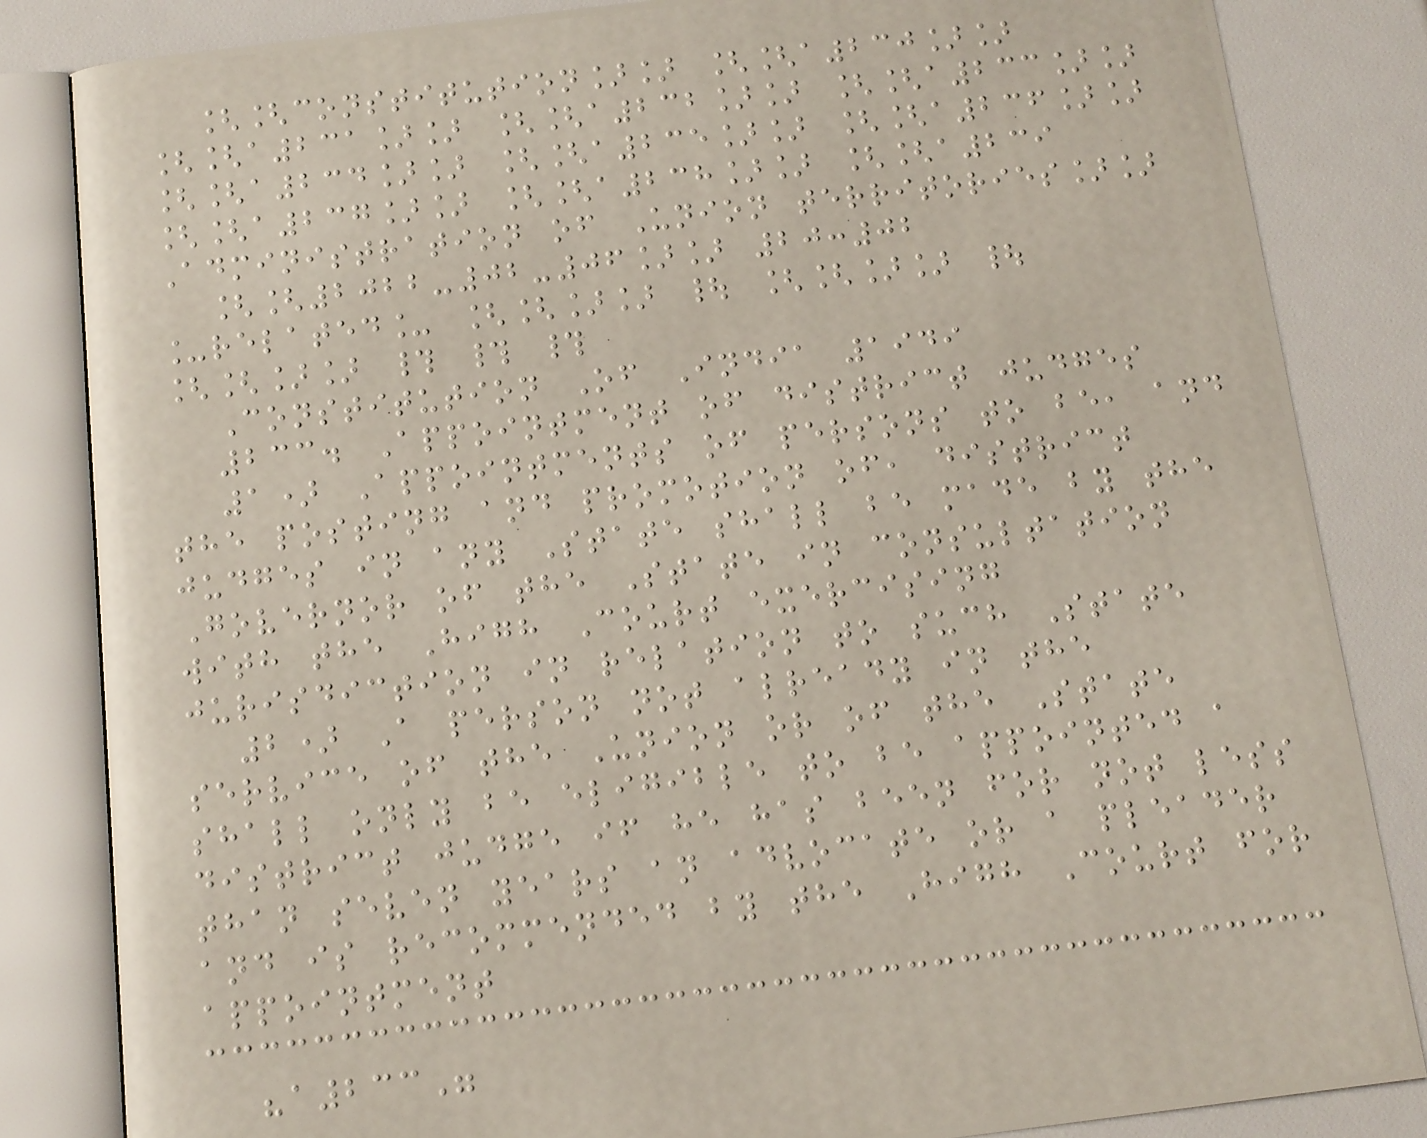[[constitution]] [[a230]]
[[a231]] [[a232]] [[a233]]
[[a234]] [[a235]] [[a236]]
[[a237]] [[a238]] [[a239
Administration of Union territories]]
[[2022-02-06]] 20:02
_related_ [[]] | [[]] |
[[]] # # #
Constitution Of India 1949
233. Appointment of district judges
1) Appointments of persons to be, and
the posting and promotion of, district
judges in any State shall be made by the
Governor of the State in consultation
with the High Court exercising
jurisdiction in relation to such State
2) A person not already in the
service of the Union or of the State
shall only be eligible to be appointed a
district judge if he has been for not less
than seven years an advocate or a pleader
and is recommended by the High Court for
appointment
"a233"
